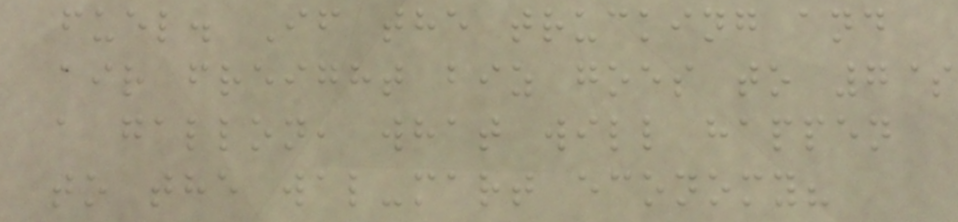fuel. If the trucking and
air freight biz goes to 7$
a gallon, what will happen
to the wal-mart economy?
